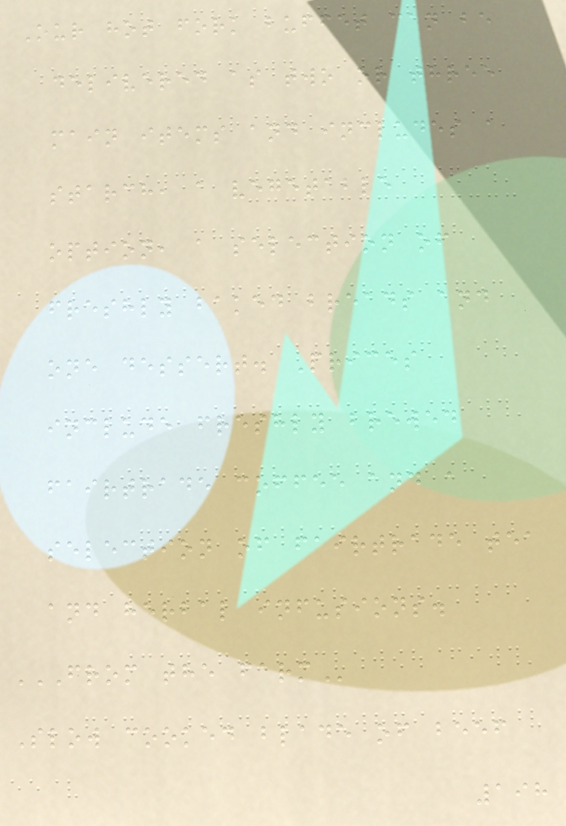Our hot fork buffet can be
delivered as two or three
main items and includes a
starch, a vegetable
option, a selection of
freshly baked breads and
one dessert. Prices
include freshly brewed
fairtrade coffee and a
selection of fairtrade tea
and herbal infusions.
FROM THE FARM
Slow cooked blade of beef
198
